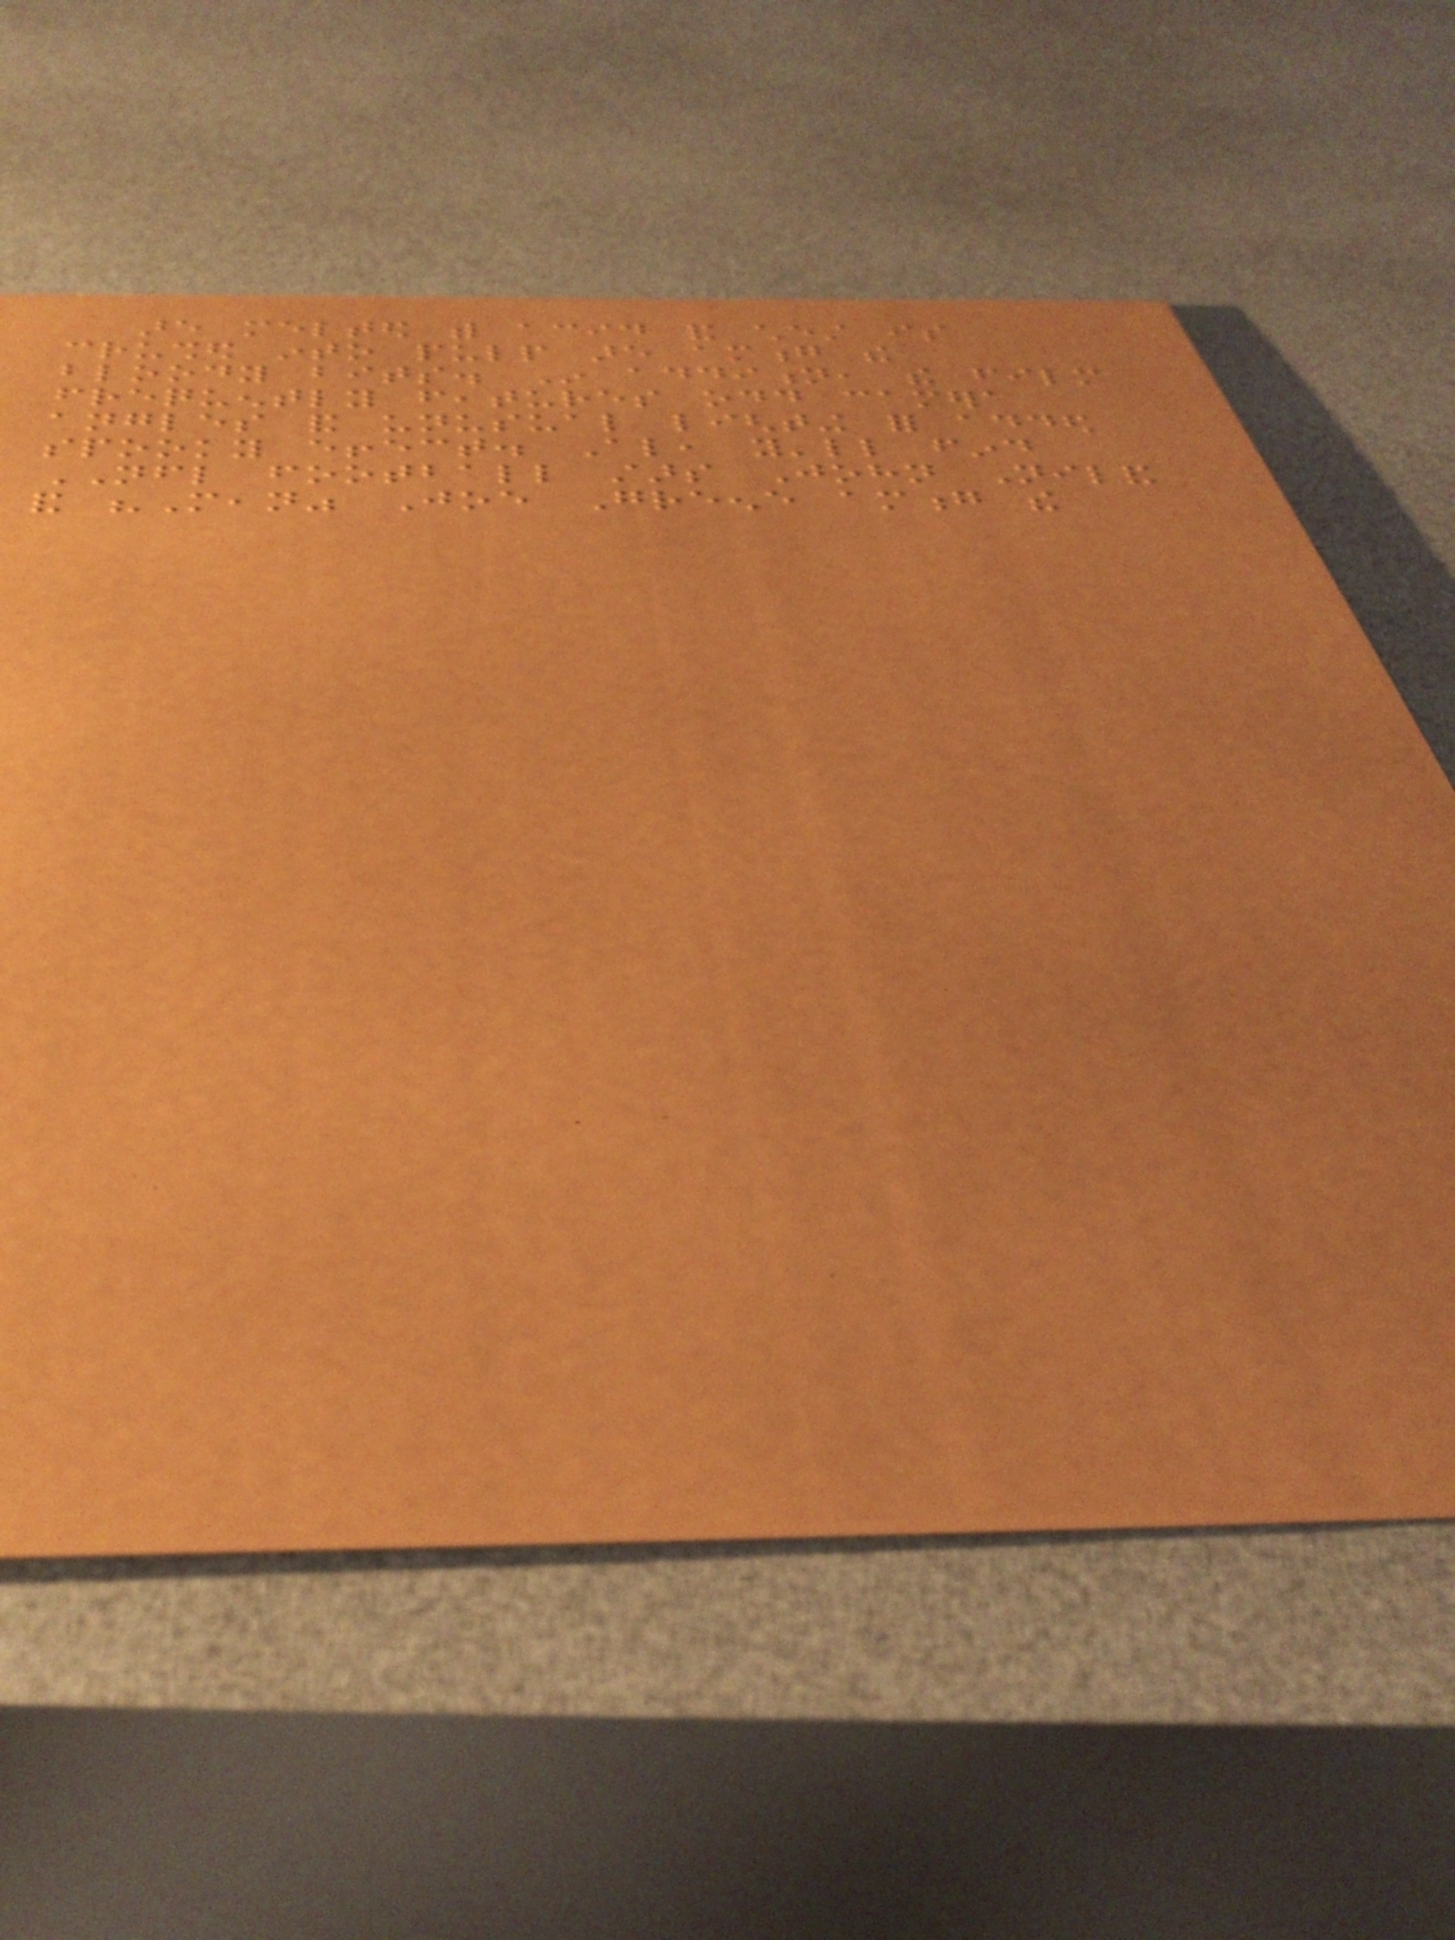are melted with acid and chest is
crushed into pulp are among the
bloody bits. In addition, the film
frequently features odd camera
angles and unusual lighting for added
spooky effect. Also, you'll find
NFL football stars John Niland
and "Mean" Joe Greene among the
